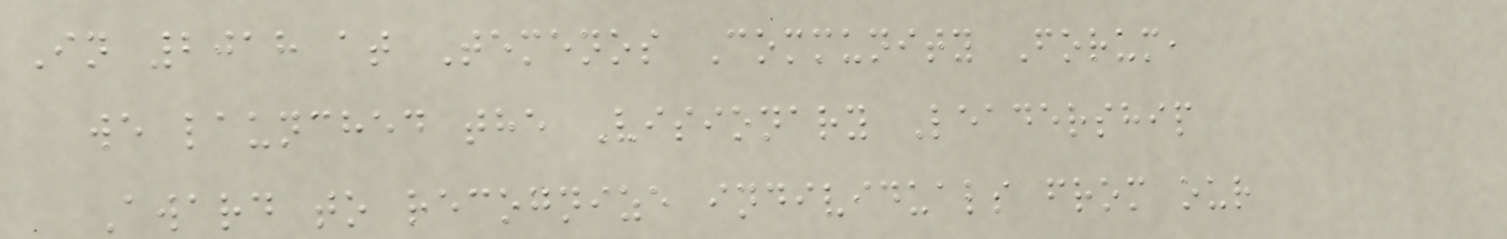In 2018 at Temenos Community Forum,
we launched the Visionary Leadership
Award to recognize individuals from our
